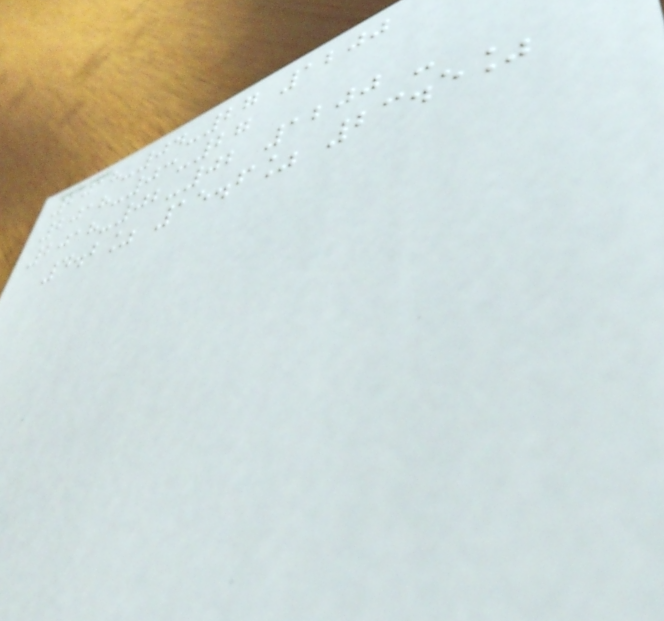2018-04-27 1200
2018-03-27
2018-02-02 1200 -
4.2% 15.6% 23.5%
